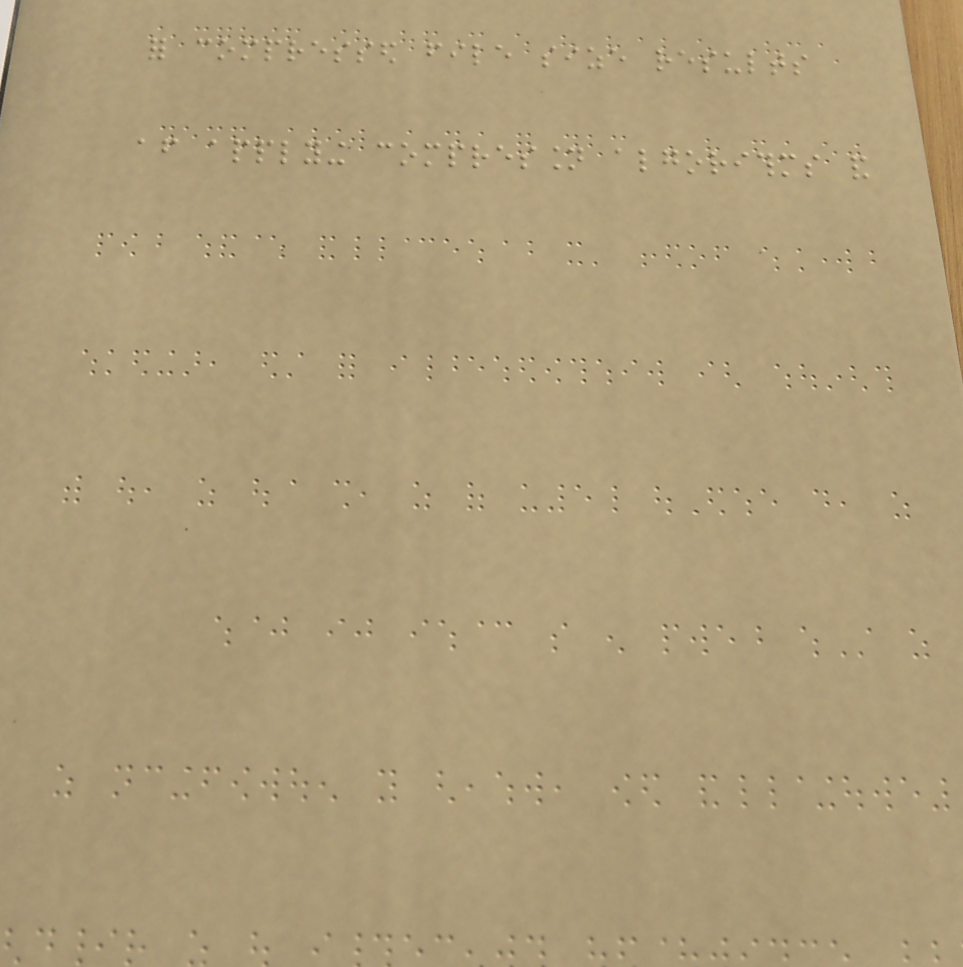for compressed file size results
after applying compression algorithms and
